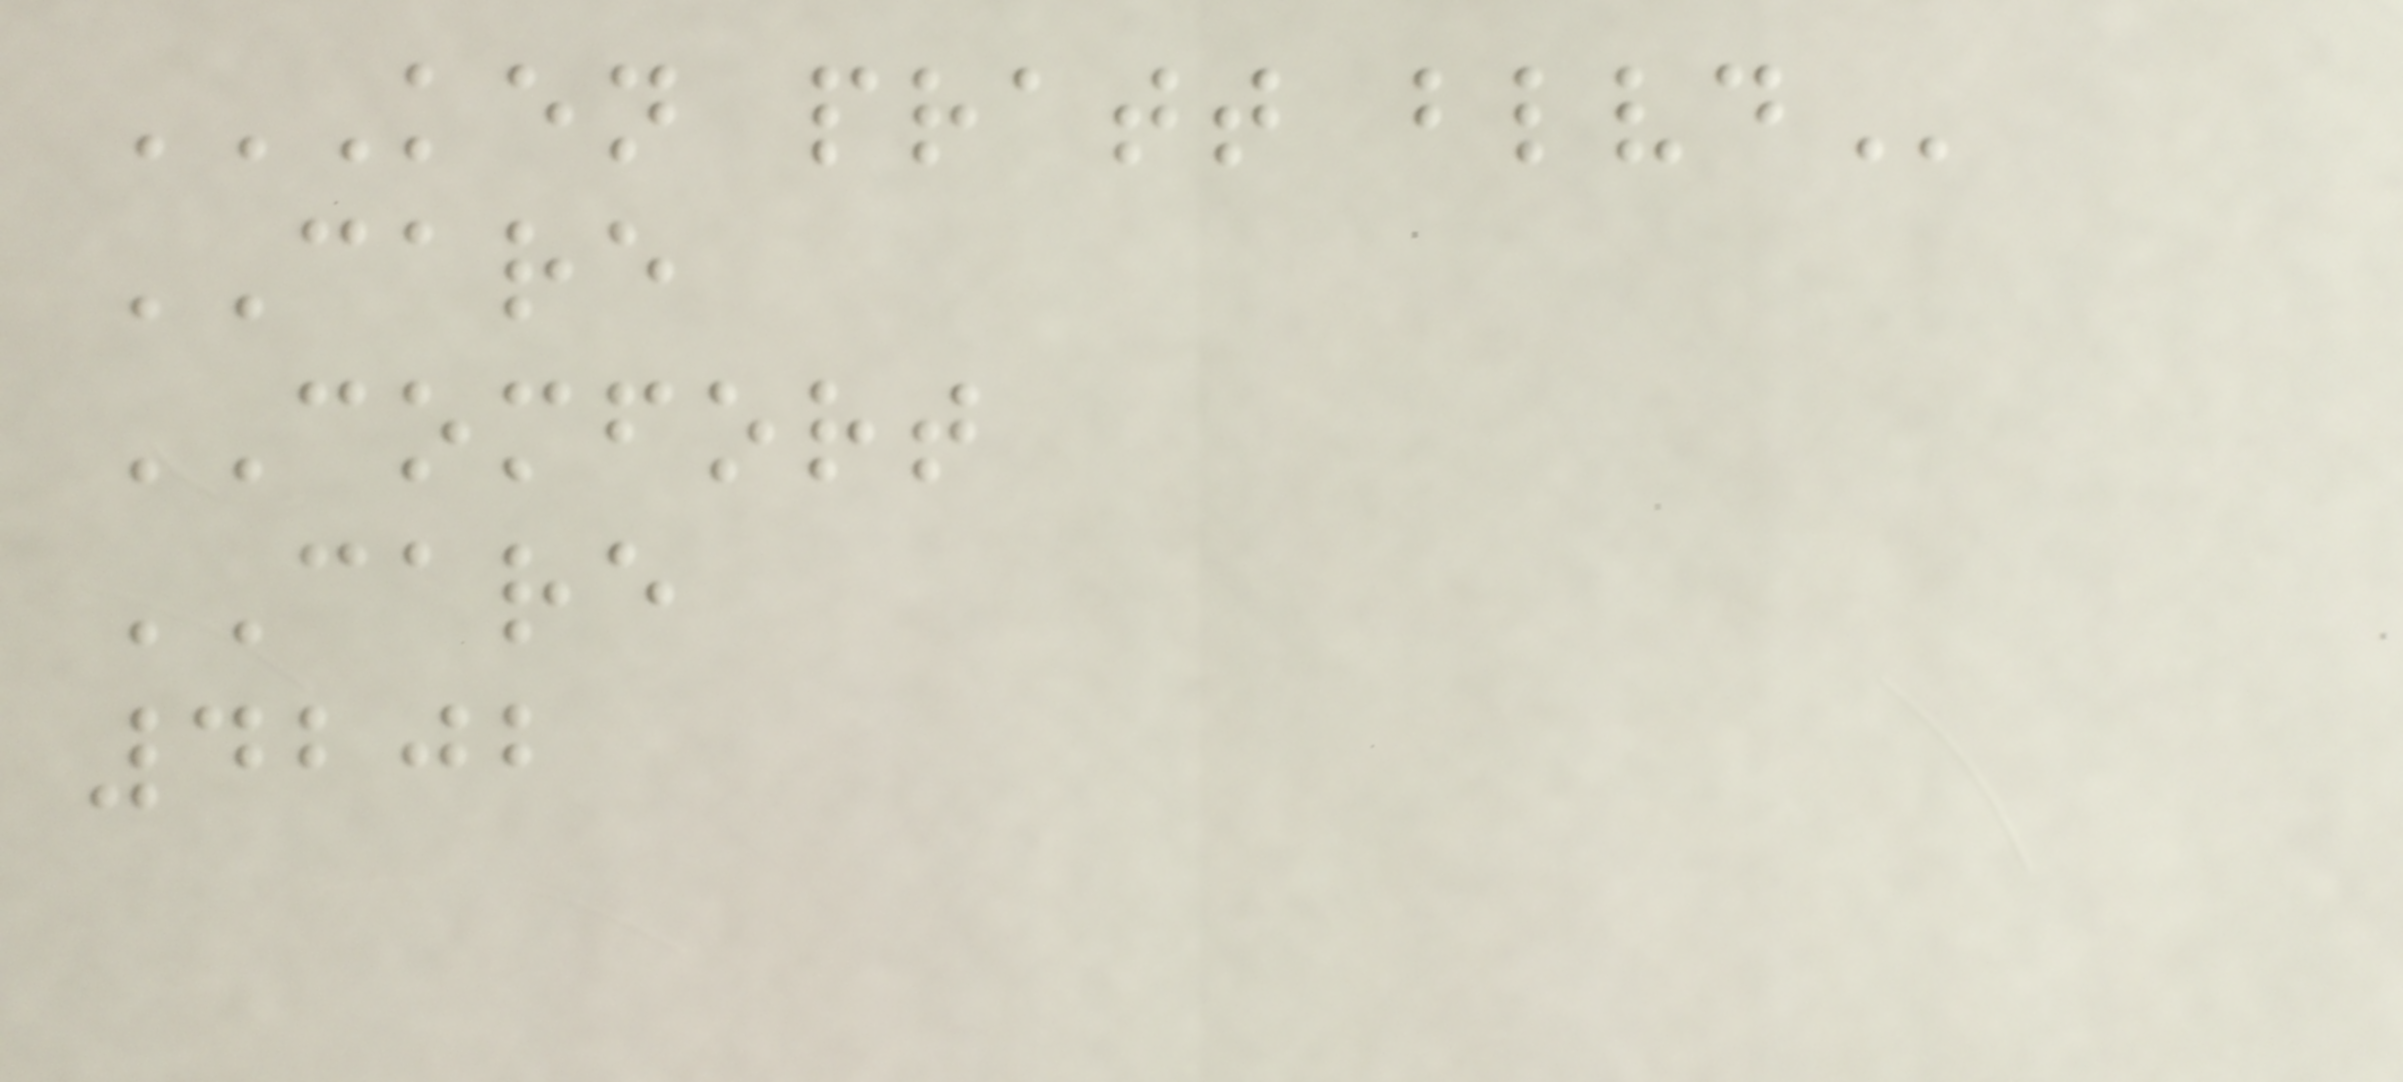KEN PRATT BLVD
CARE
COMFORT
CARE
4202
